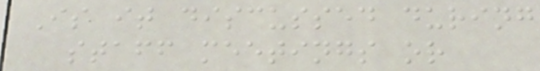Is it discussed during
staff meetings or
